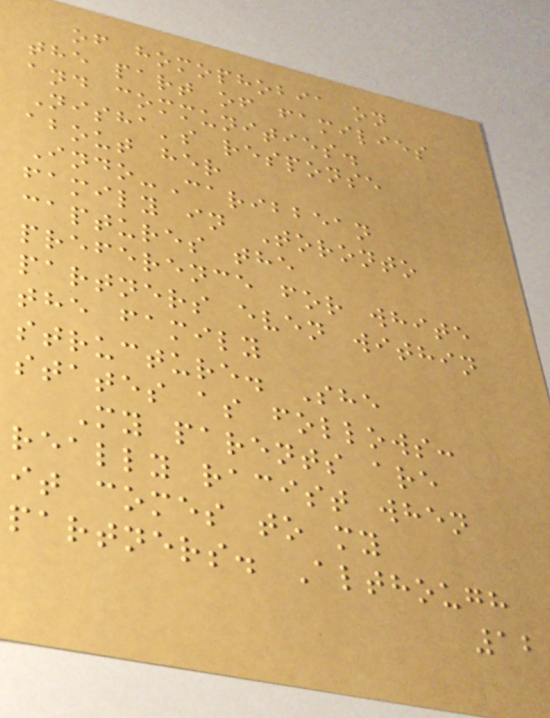of homophobia on
the part of families
and communities.
Nisha's response
about her
Indo-Caribbean
family in Toronto
captures the
preference for white
partners even within
the family
structure. She
states as follows:
My parents are
really racist when
it comes to my
partners. Although
12
